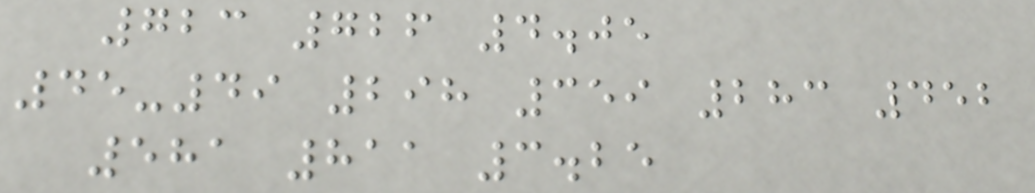723 726 4.05
45-49 298 359 283 452
581 811 3.25
